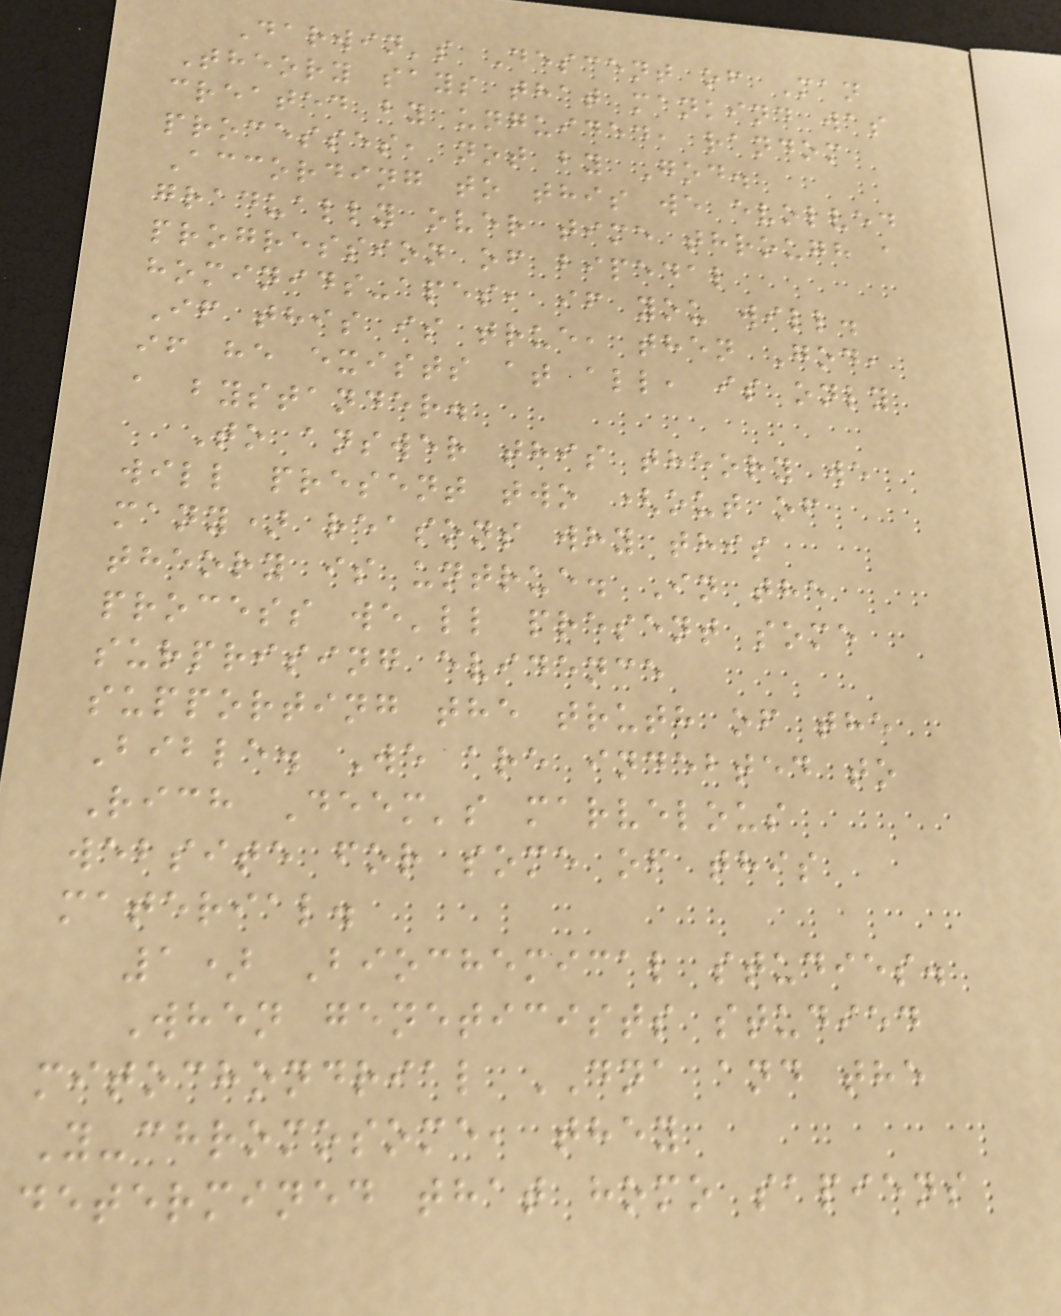Darwin's Descent of Man
Theory says that mankind was
created by unguided, random
processes, not by God.
According to this we evolved
gradually over time through a
progression of bipedal
hominids-apes, if you will.
If this is true, then God,
if he exists at all, is only
a bystander.
To answer this theory we
will present two (out of
many) reasons why this
theory is untrue. In the
process we'll present some
surprising evidence
supporting the truth of the
Bible. We are indebted to
Rich Deem's marvelous
website for some of this
material.
1) Biochemical studies.
When geneticists studied
mitochondrial DNA and the
Y-chromosome, they
determined that homo sapiens
